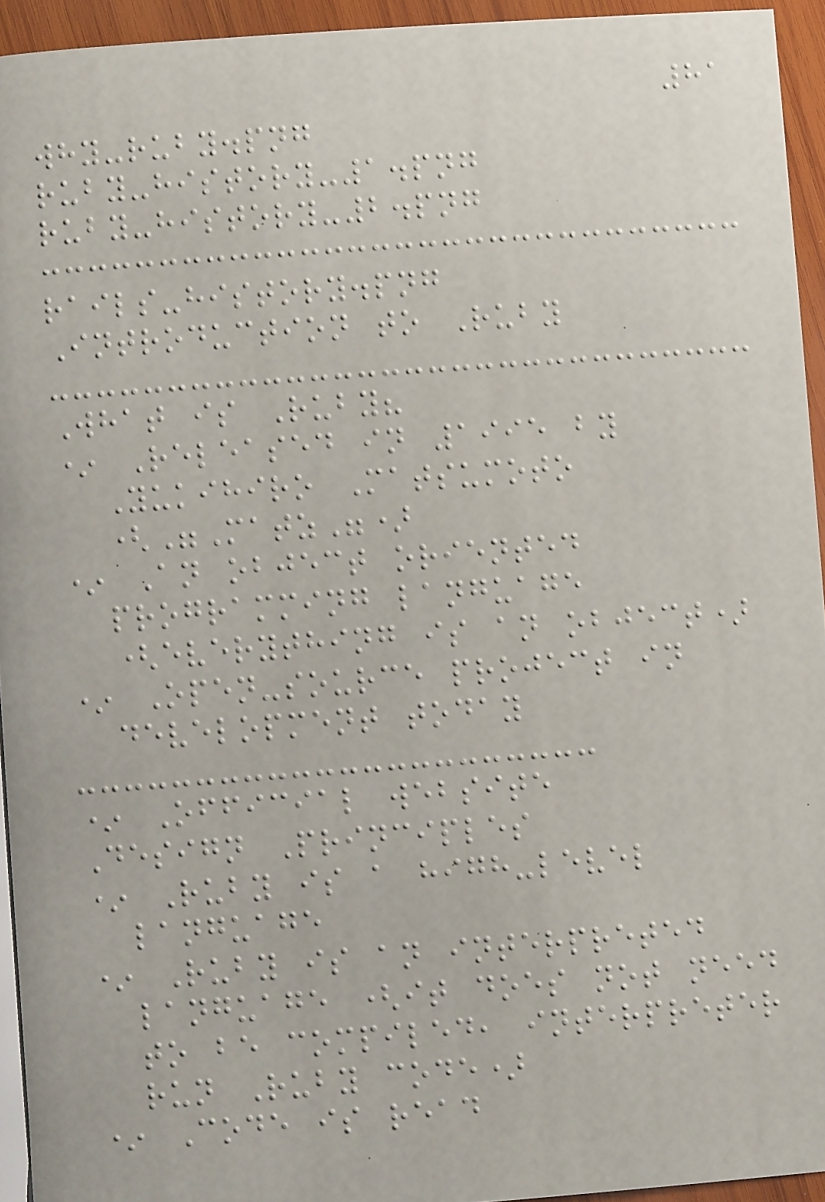81
why-ruby.png
ruby-history-1.png
ruby-history-2.png
rails-history.png
Introduction to Ruby
What is Ruby?
* Released in 1995 by
Yukihiro Matsumoto
("Matz")
* An object oriented
programming language
(everything is an object)
* Open-source project in
development today
* Official website
Design Principles
* Ruby is a high-level
language
* Ruby is an interpreted
language (it does not need
to be compiled, interpreter
run Ruby code)
* Code is read
